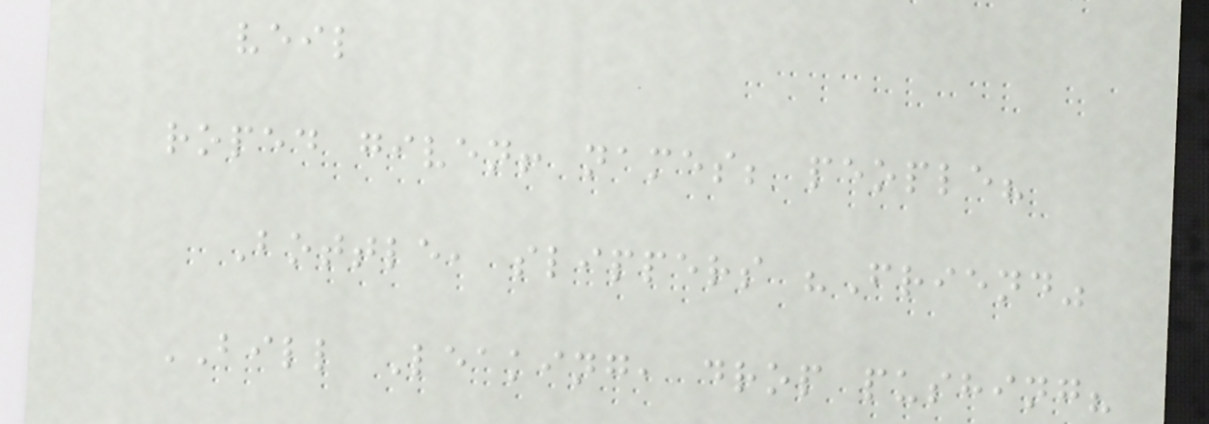veil
roped given! names; people?
Bottle, slippers "Friend"
BILL Leaking, drop pushing?
